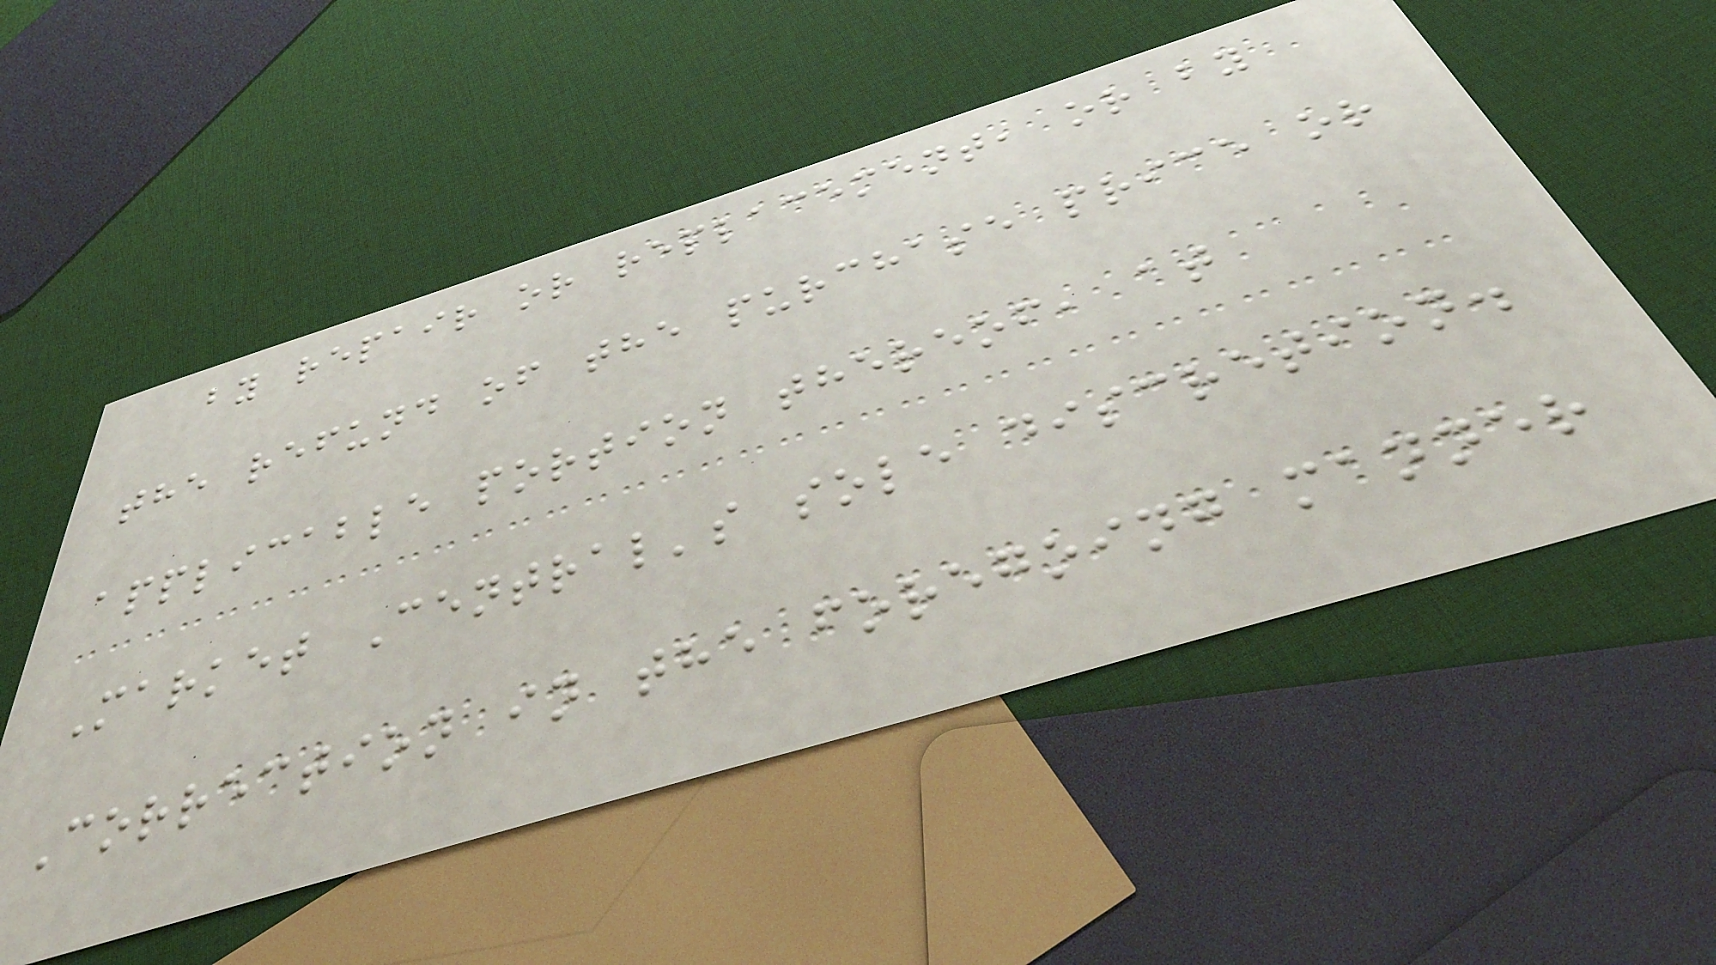by repair or replacement, or by
the refund of the purchase price or
applicable portion thereof, at
Market Central's sole discretion.
Correction in the foregoing manner
